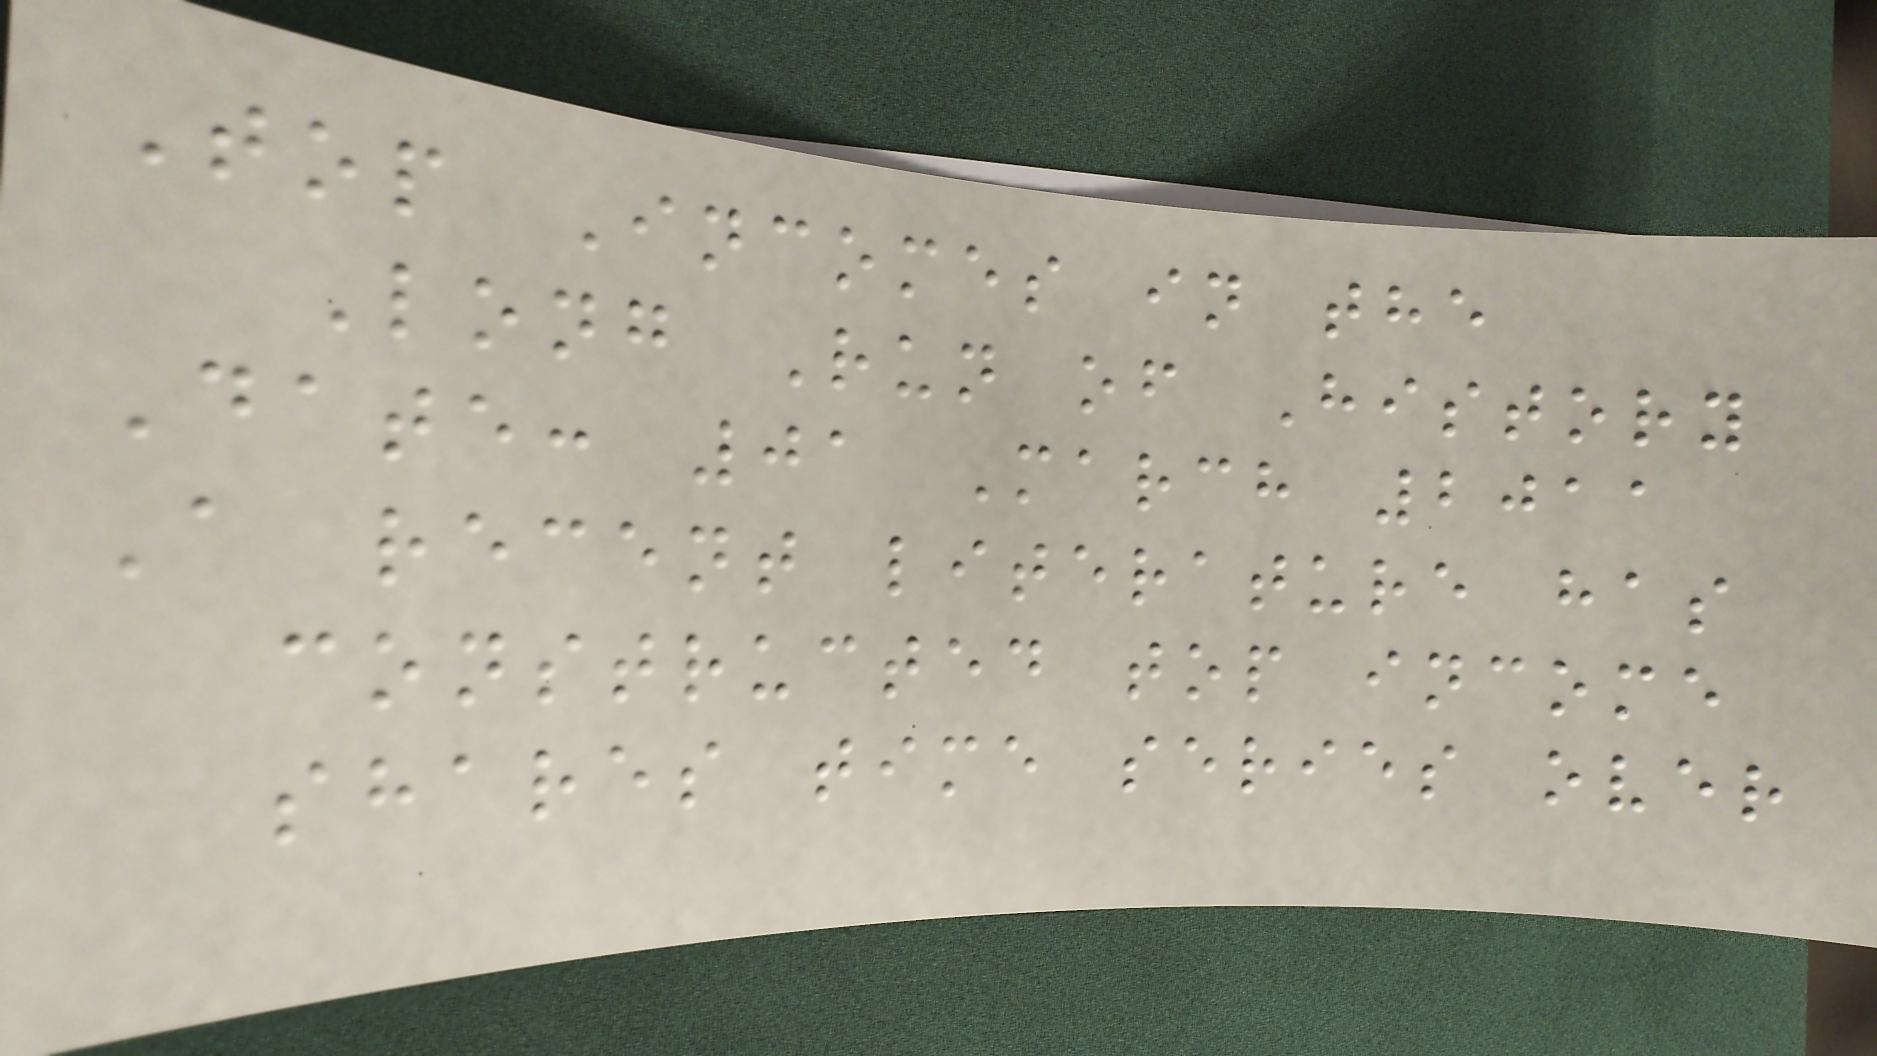Top Incomes in the
Long Run of History
Date: 01 March 2011
A recent literature has
constructed top income
shares time series over
